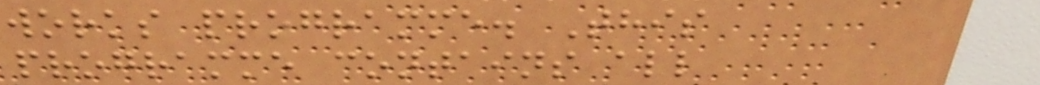works programme. This
programme contains all
